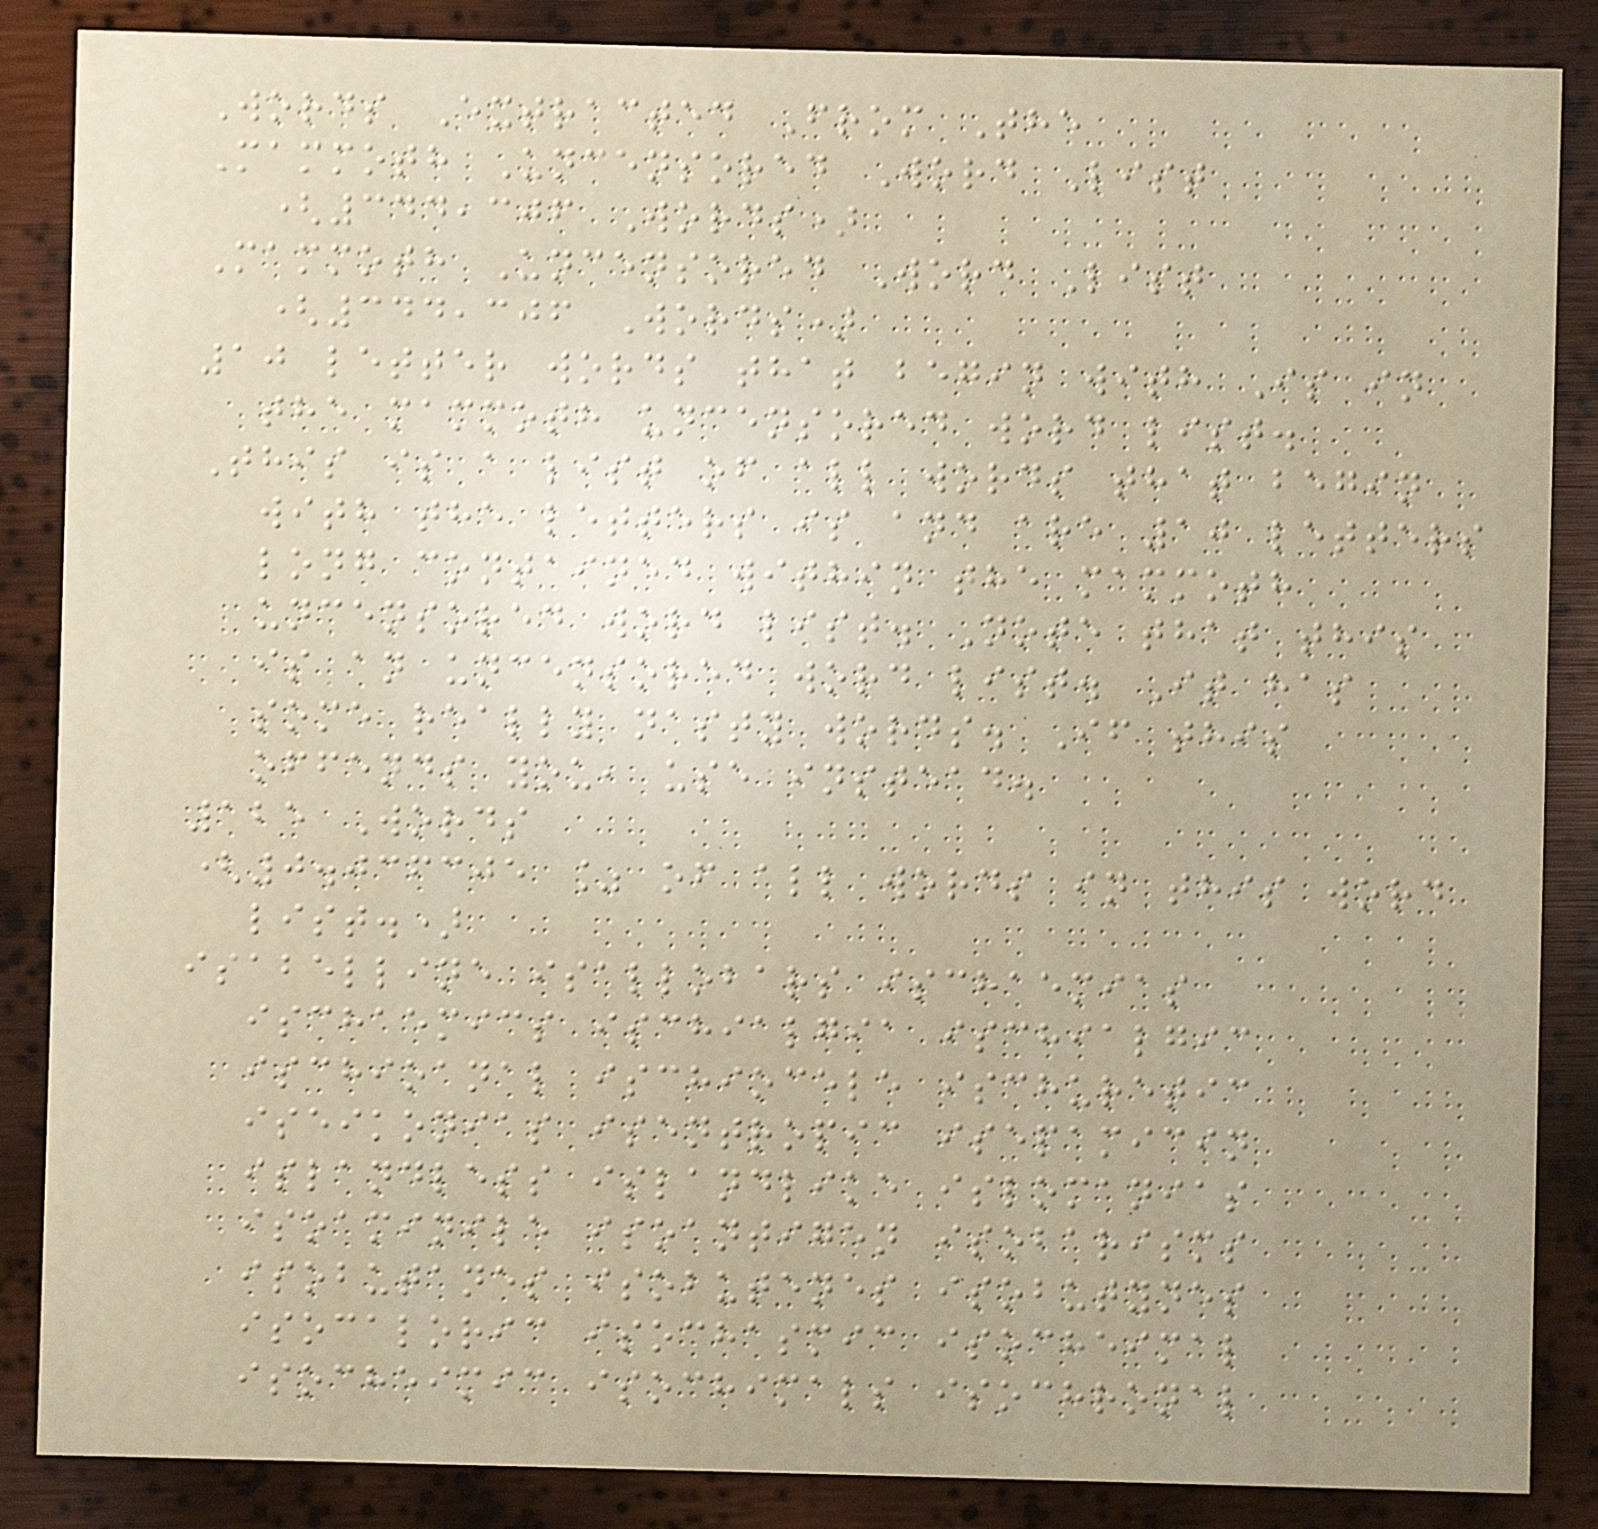Words Extracted From The
Mammoth Uncensored Word List
(344,306 Words)
Mammoth Uncensored Word List
(344,306 Words)
10 letter words that begin with Is in
the mammoth uncensored word list.
This is a list of all words that begin
with the letters is and are 10 letters
long contained within the mammoth
uncensored word list. Note that this
is an uncensored word list. It has
some really nasty words. If this
offends you, use instead.
125 Words
(0.036305 % of all words in this word
list.)
isabelline isallobars ischaemias
ischaemics ischialgia ischialgic
ischioanal ischiocele ischuretic
iseikonias isentropic isepamicin
islandless islandlike islomanias
isoaminile isoantigen isobarisms
isobutanes isobutenes isobutynes
isocaloric isochasmic isocheimal
isocheimic isochimals isochronal
